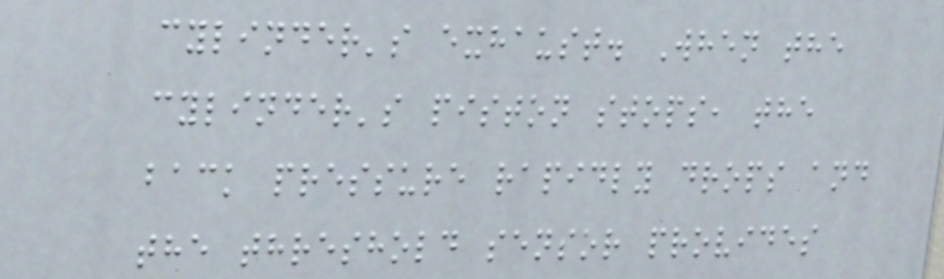cylinder's exhaust. When the
cylinder's piston stops, the
back pressure rapidly drops and
the threshold sensor provides
